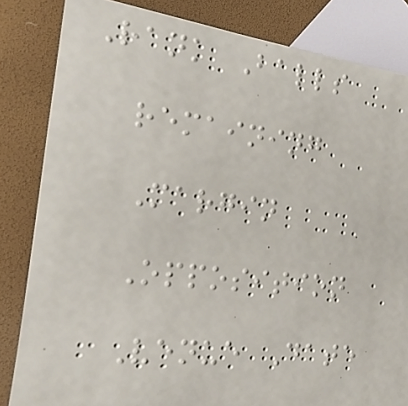Rank Balls
remaining
Margin
Opposition
Venue Date
